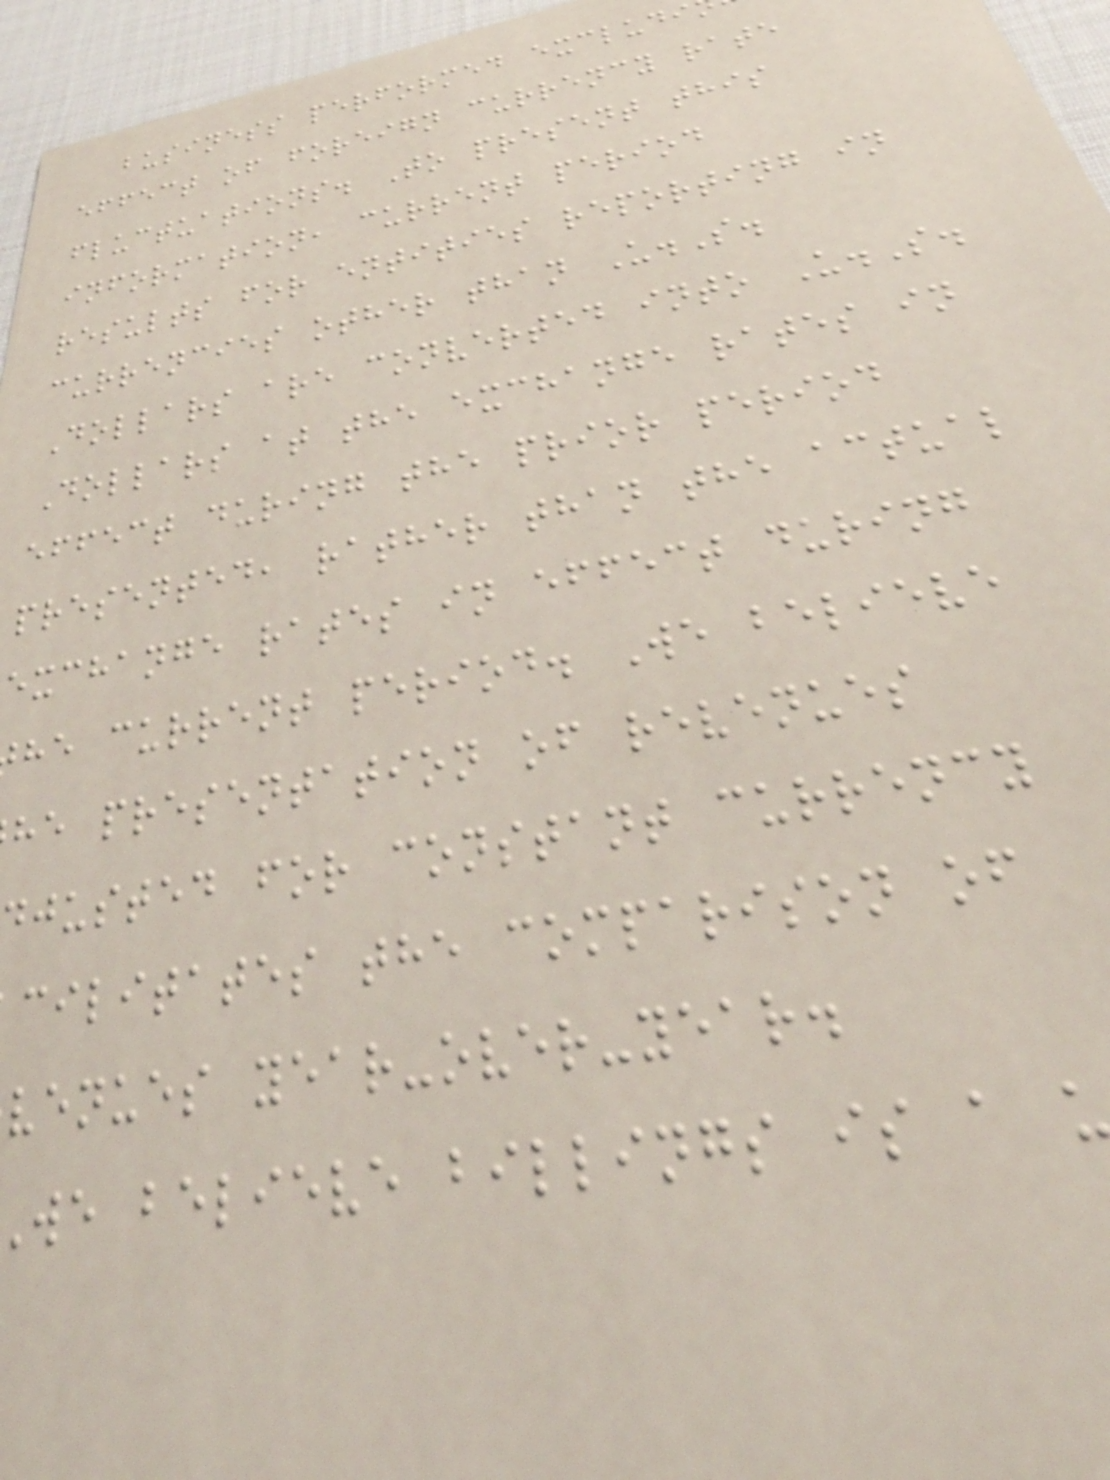business performed excludi
effect of foreign currency rate
fluctuations. To present this
information, current period
results for entities reporting in
currencies other than U.S.
Dollars are converted into U.S.
Dollars at the exchange rates in
effect during the prior period
presented, rather than the actual
exchange rates in effect during
he current period. We believe
he presentation of revenues
justed for constant currency
cilitates the comparison of
venues year-over-year.
we believe billings is a
